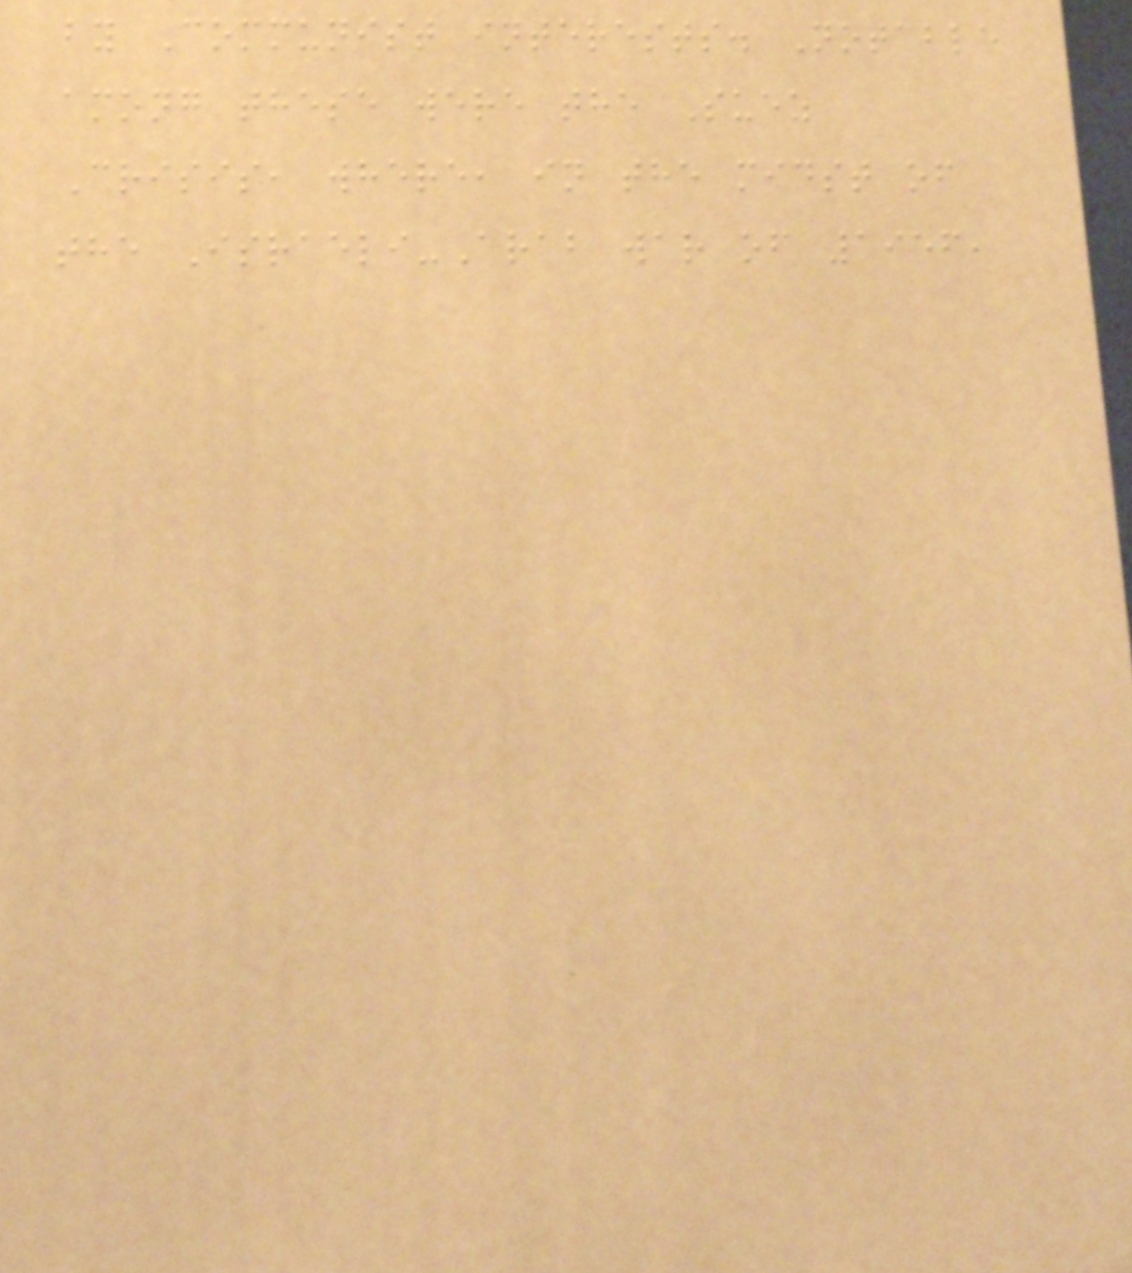by Communist interests. Notable
among these were the Suez
Crisis, where, in the midst of
the Israeli-Arab war of 1956,
